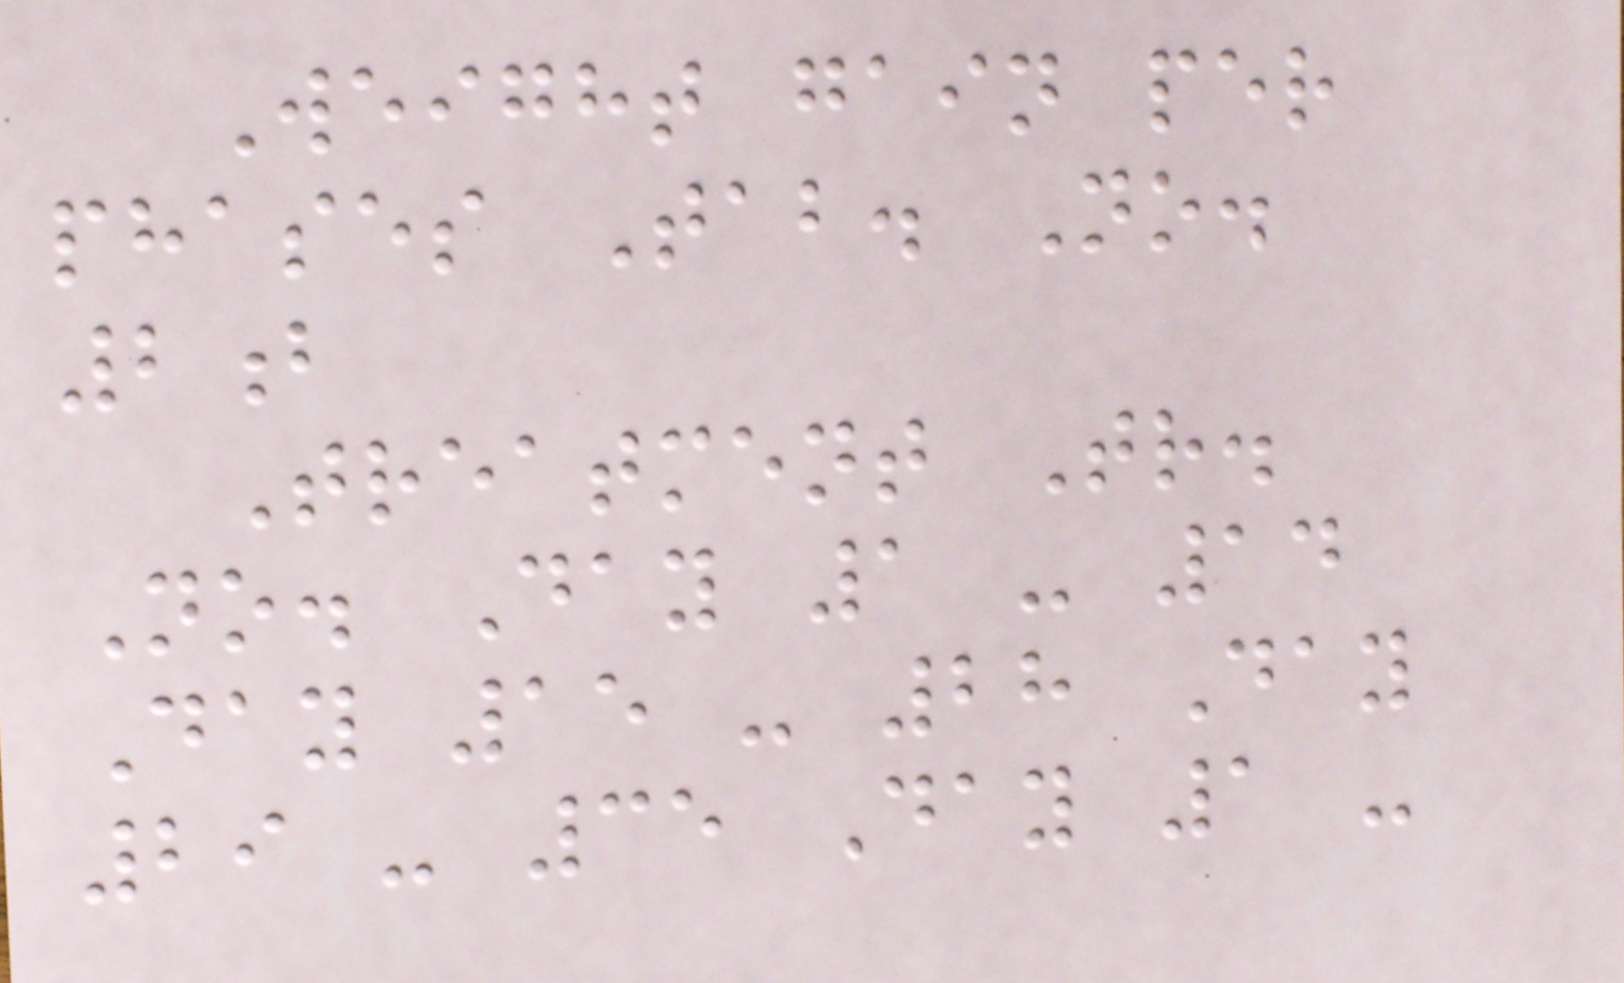Weight gain per
phases Tab. No.
2b
Treatment Tr.
No. Day 1 - 14
Day 15 - 28 Day
29 - 35 Day 1 -
